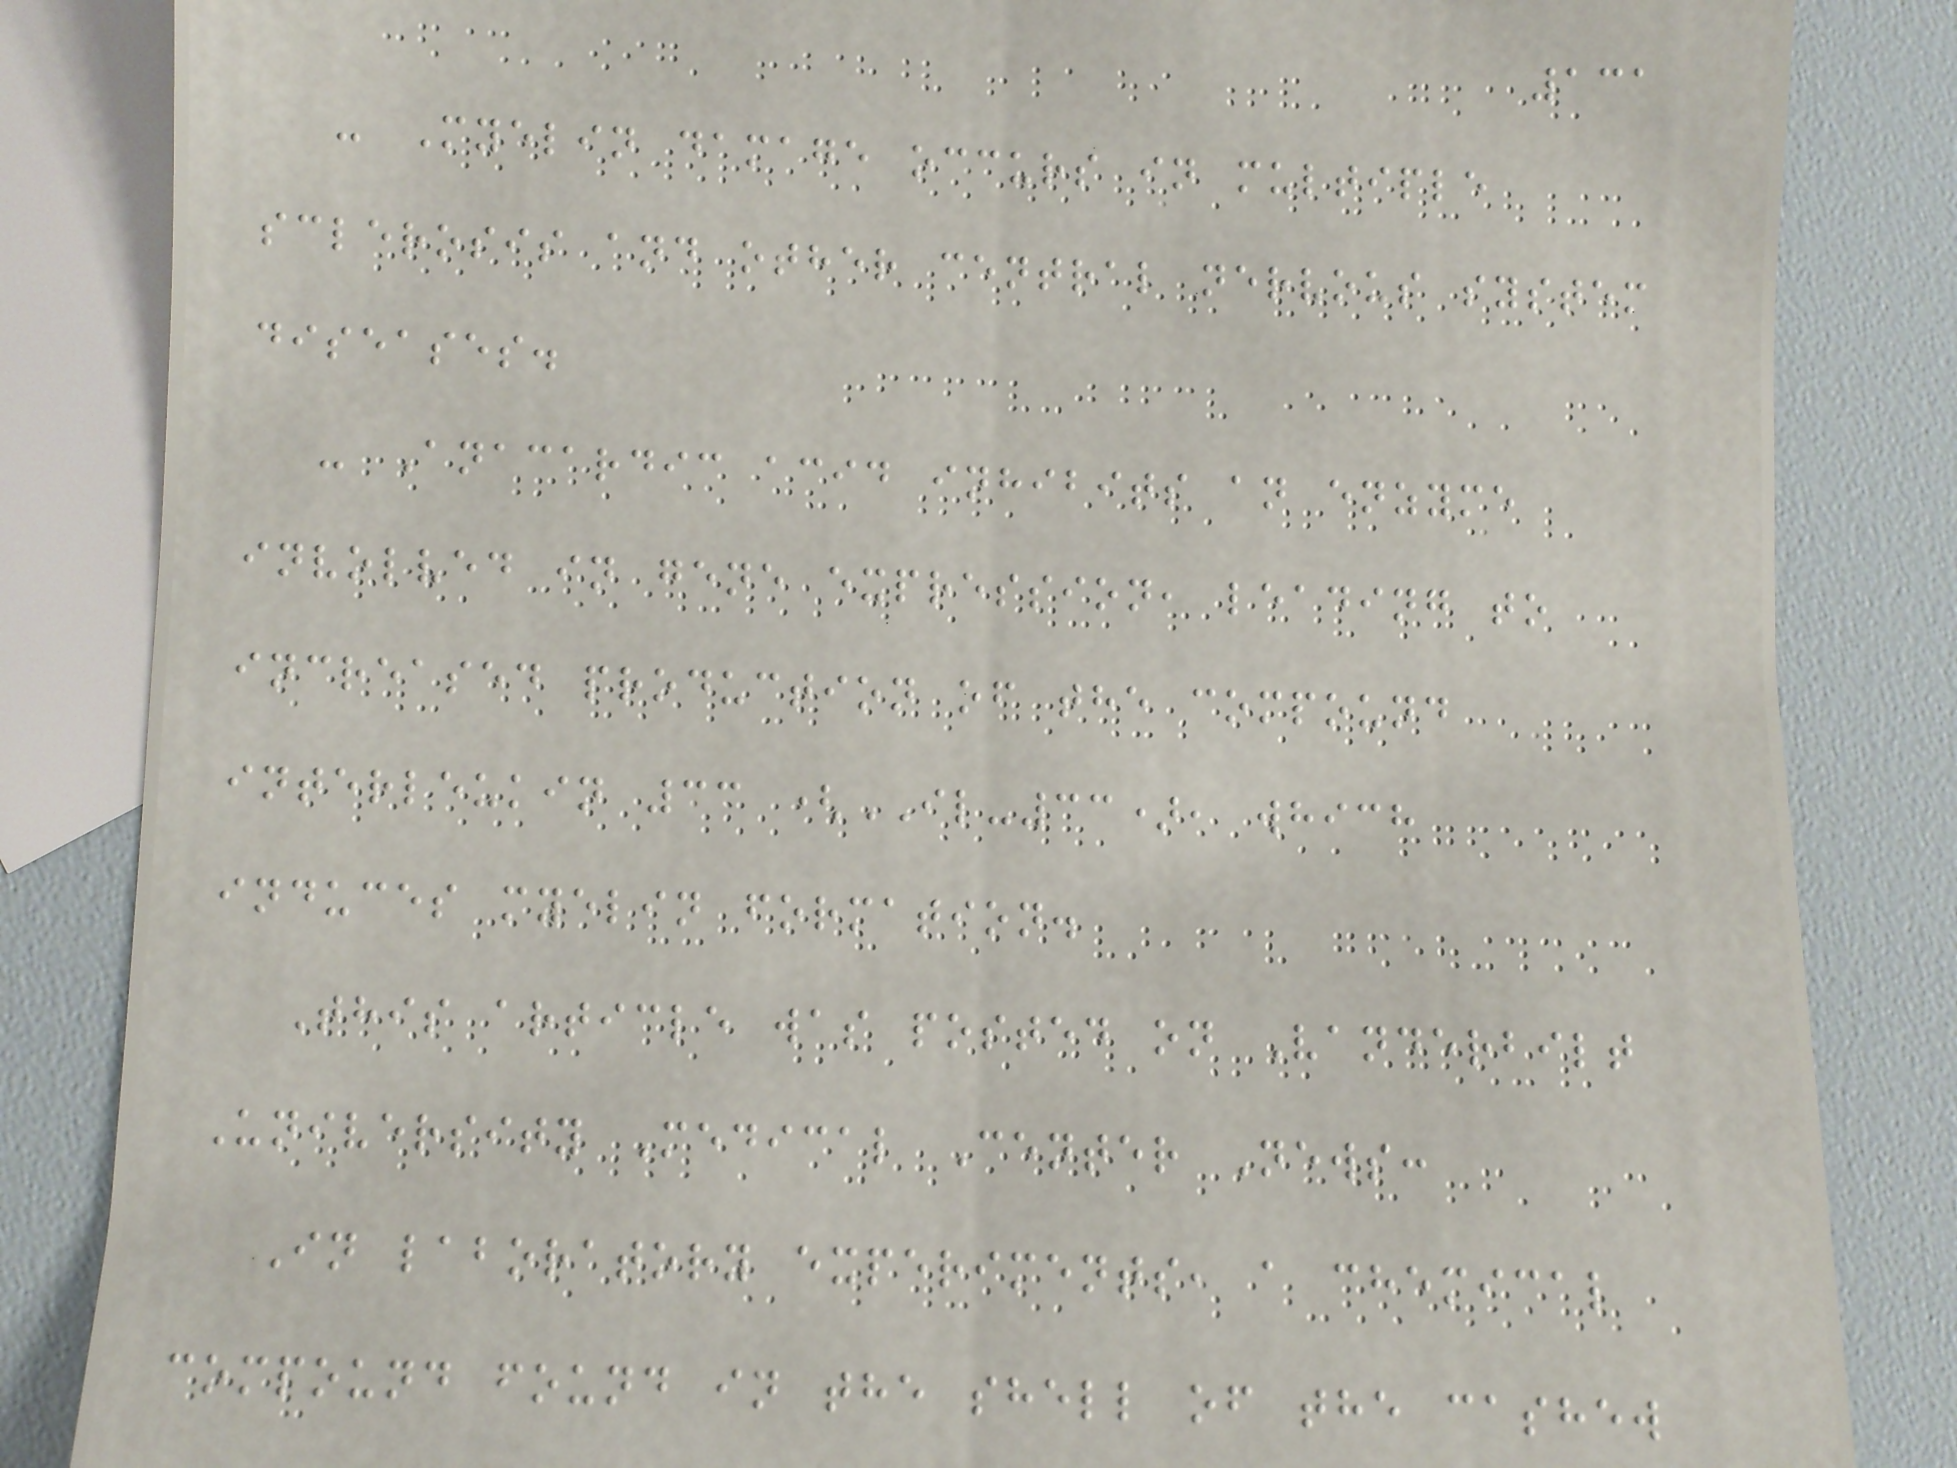131
- Myelin damage occurs in multiple
sclerosis and other central nervous system
diseases.
- Anacardic acid inhibits an enzyme
involved in gene expression, leading to
increased production of the compound
interleukin 33 (IL-33), which
induces myelin formation.
This article was posted on Vanderbilt
University Medical Center News:
In laboratory experiments, a chemical
compound found in the shell of the cashew
